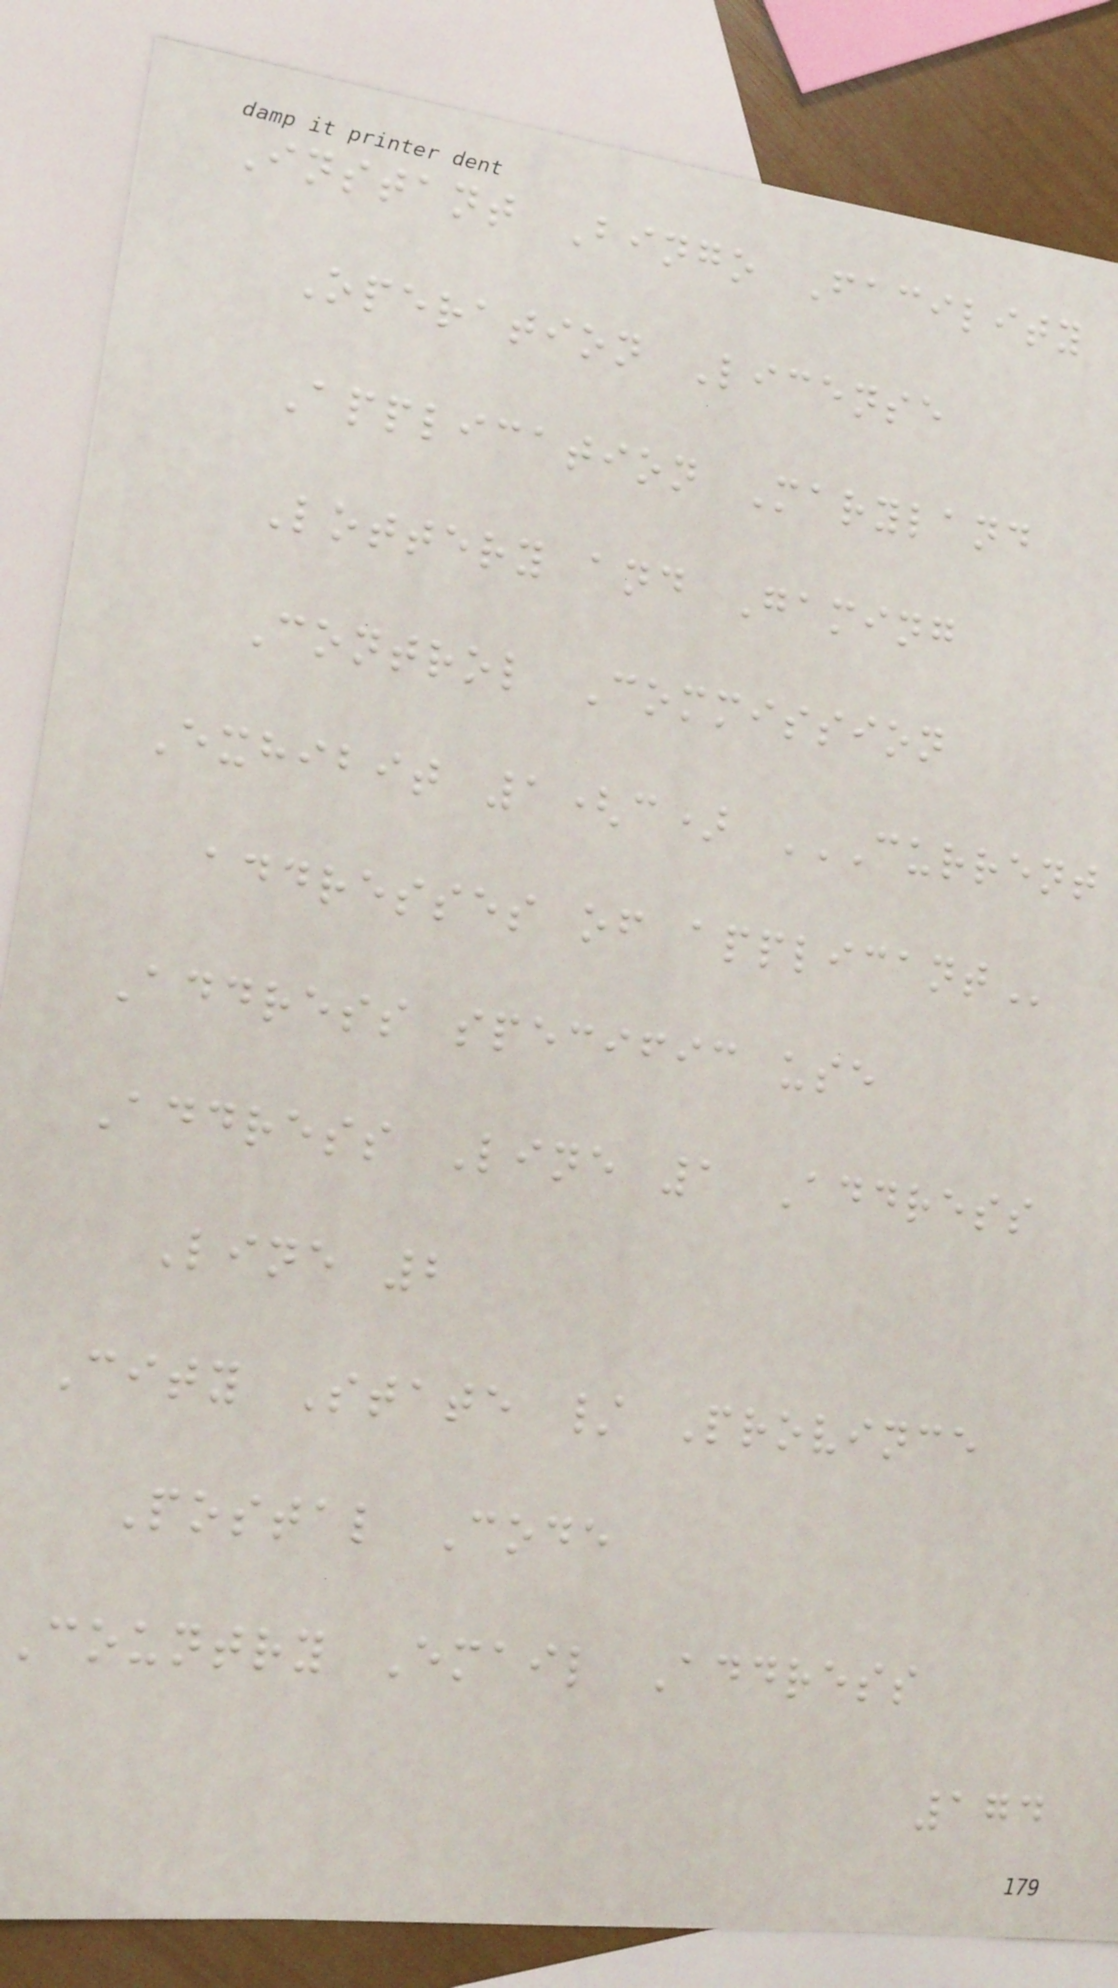Instant Bingo Facility
Operation License
Application Maryland
Lottery and Gaming
Control Commission
Exhibit 1(c) CURRENT
addresses of
Address specific use
Address Line 1 Address
Line 2
City State / Province
Postal Code
country Email Address
174
